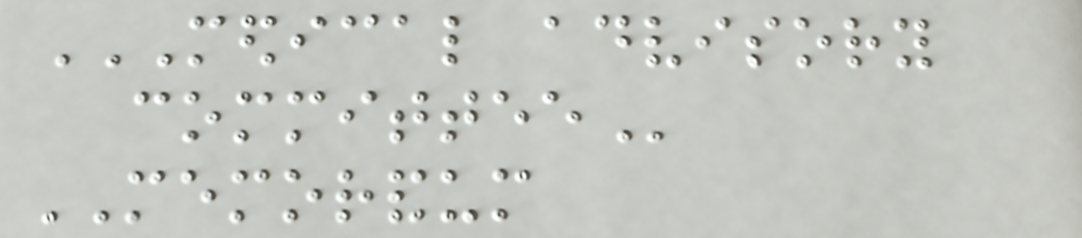MEDICAL ADVISORY
COMMITTEE
MEMORANDUM
